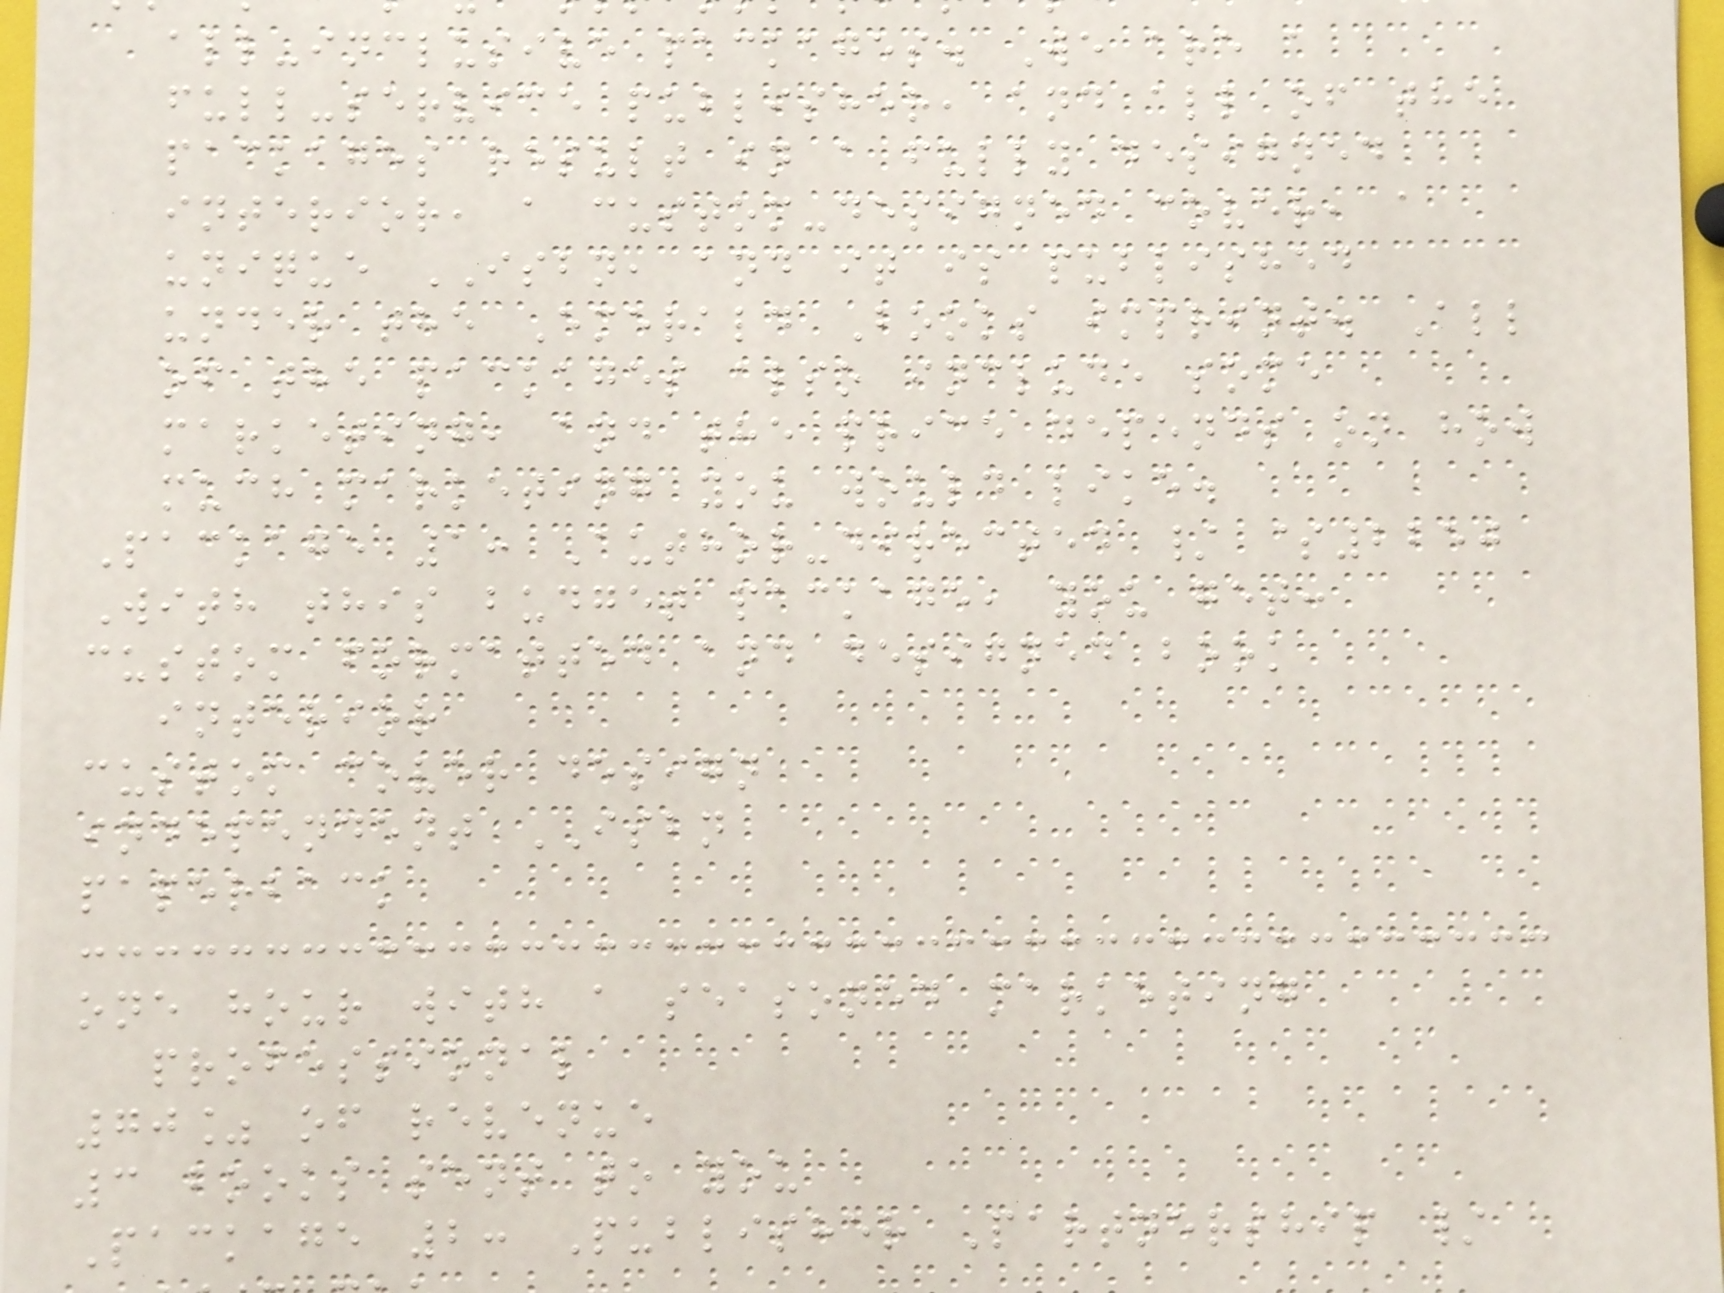all-inclusive packages. We are a
full-service publisher, and all of the
packages result in a fully designed
interior, a custom-designed cover, a
unique ISBN, and it is published
under the Emerald Books imprint. All
of the packages also include some
marketing, and the price depends on how
much marketing you would like.
Package 1: Author-directed / $2250
With this budget package, you get:
custom formatted and designed book
interior
custom cover design
independent ISBN
paperback
one hour with a seasoned marketing
professional
70% of revenue
3 books sent to you
Package 2: Publisher Partnership /
